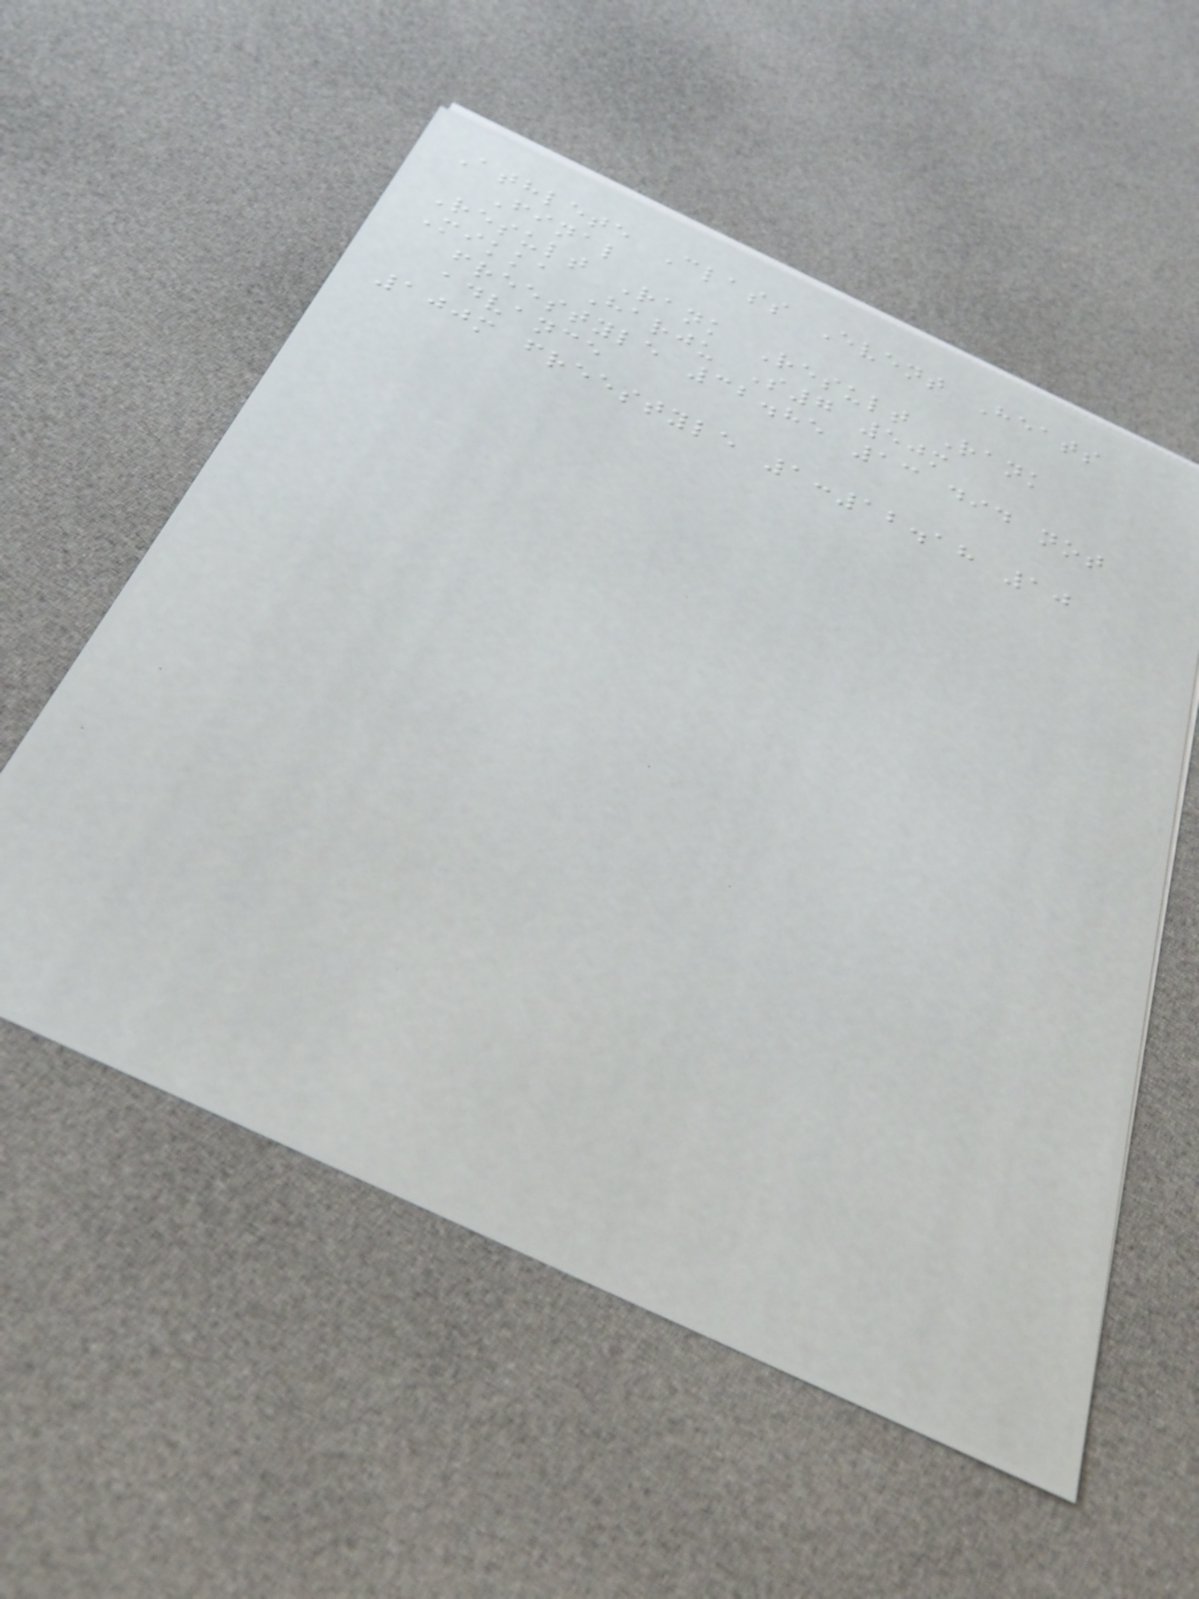Athlete Class Event Heats
Final
Result Rank Result Rank
Mikka Harju S7 50m
freestyle 32.85 13 did not
advance
100m freestyle 1:12.18 10
